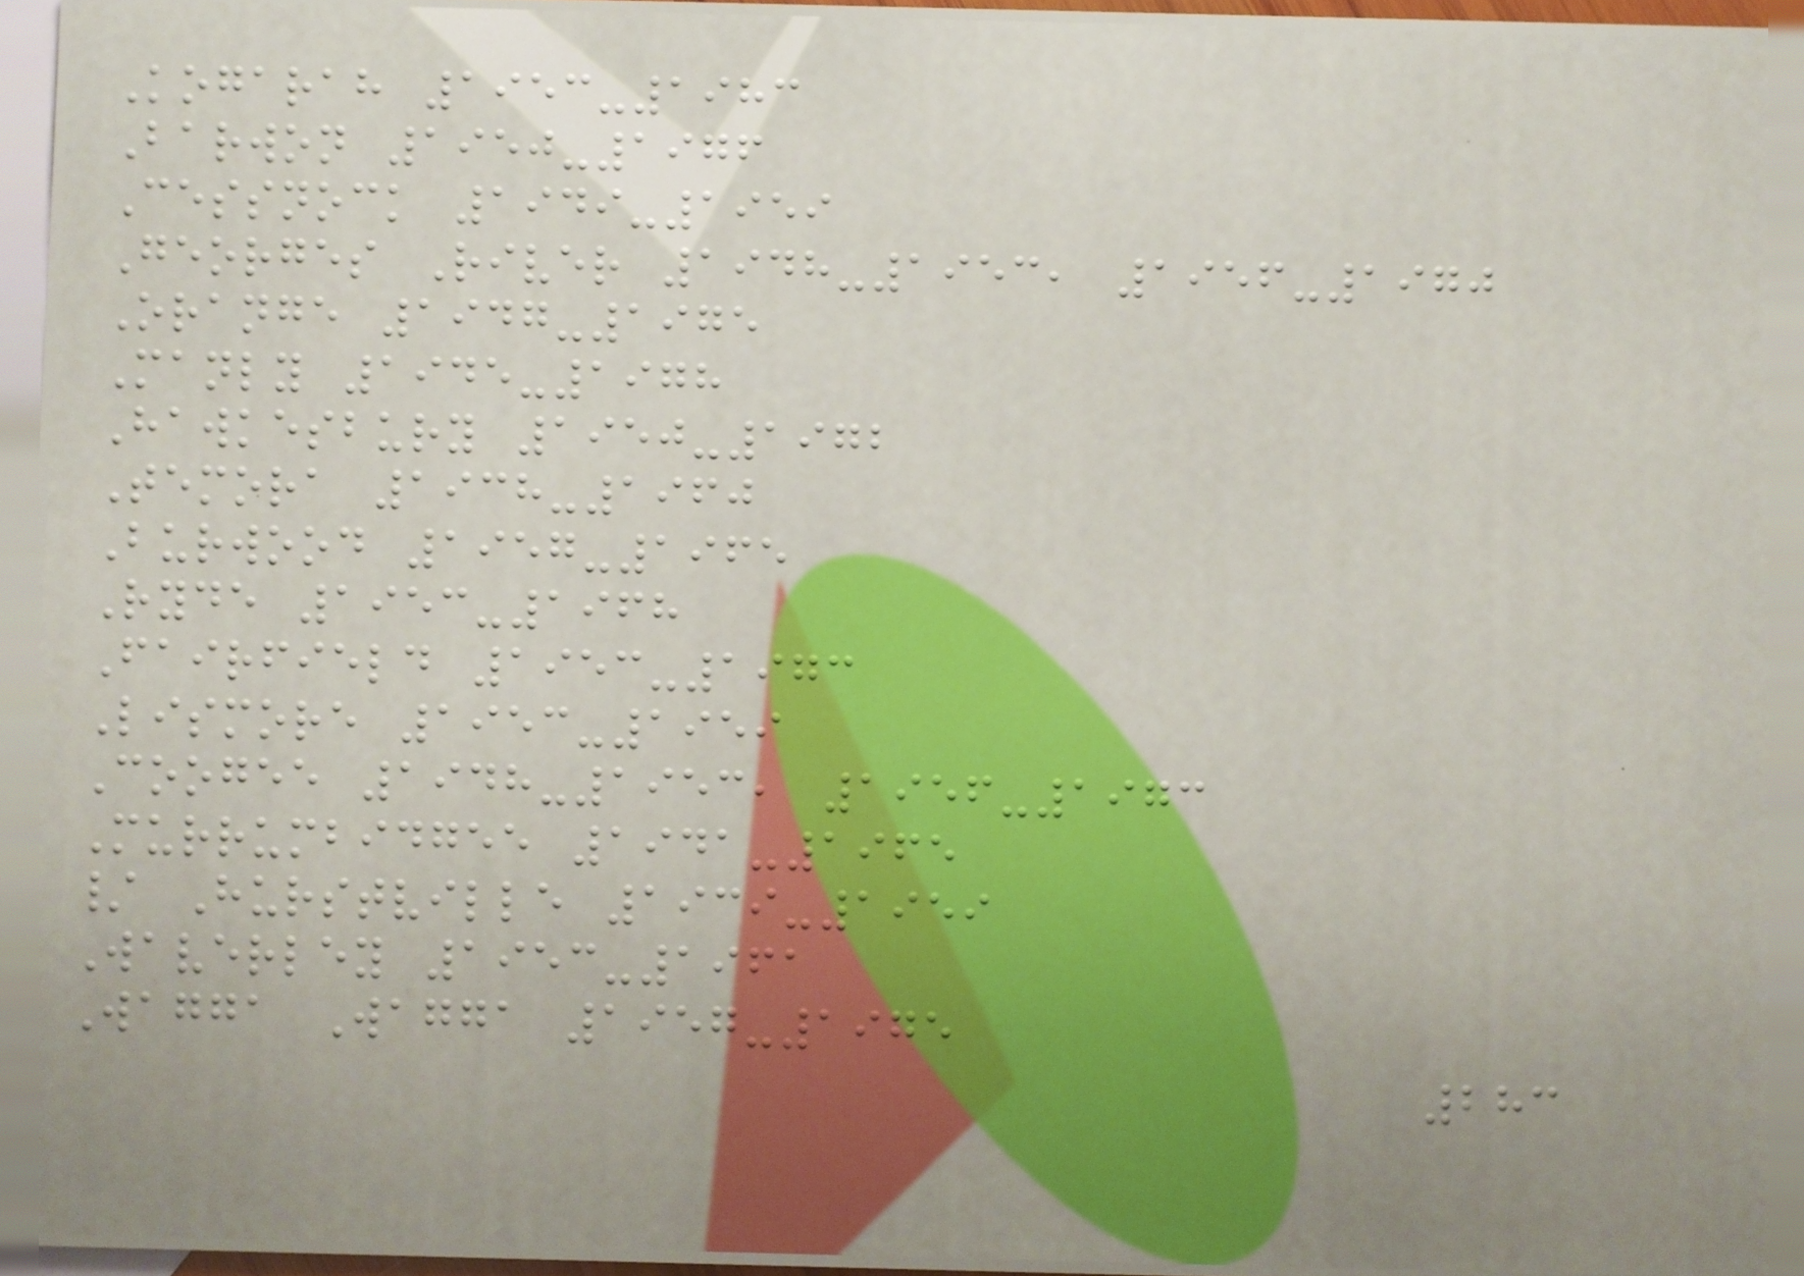Kogarah 1953-1983
Barwon 1950-1976
Cessnock 1949-1959
Georges River 1948-1953, 1956-1970
Orange 1947-1975
Manly 1945-1978
Hawkesbury 1950-1972
Temora 1938-1960
Burwood 1957-1965
Ryde 1953-1968
Fairfield 1953-1973
Lismore 1953-1959
Coogee 1948-1953, 1956-1973
Murrumbidgee 1941-1965
/ Hurstville 1939-1959
Waverley 1953-1961
Wagga Wagga 1957-1975
283
